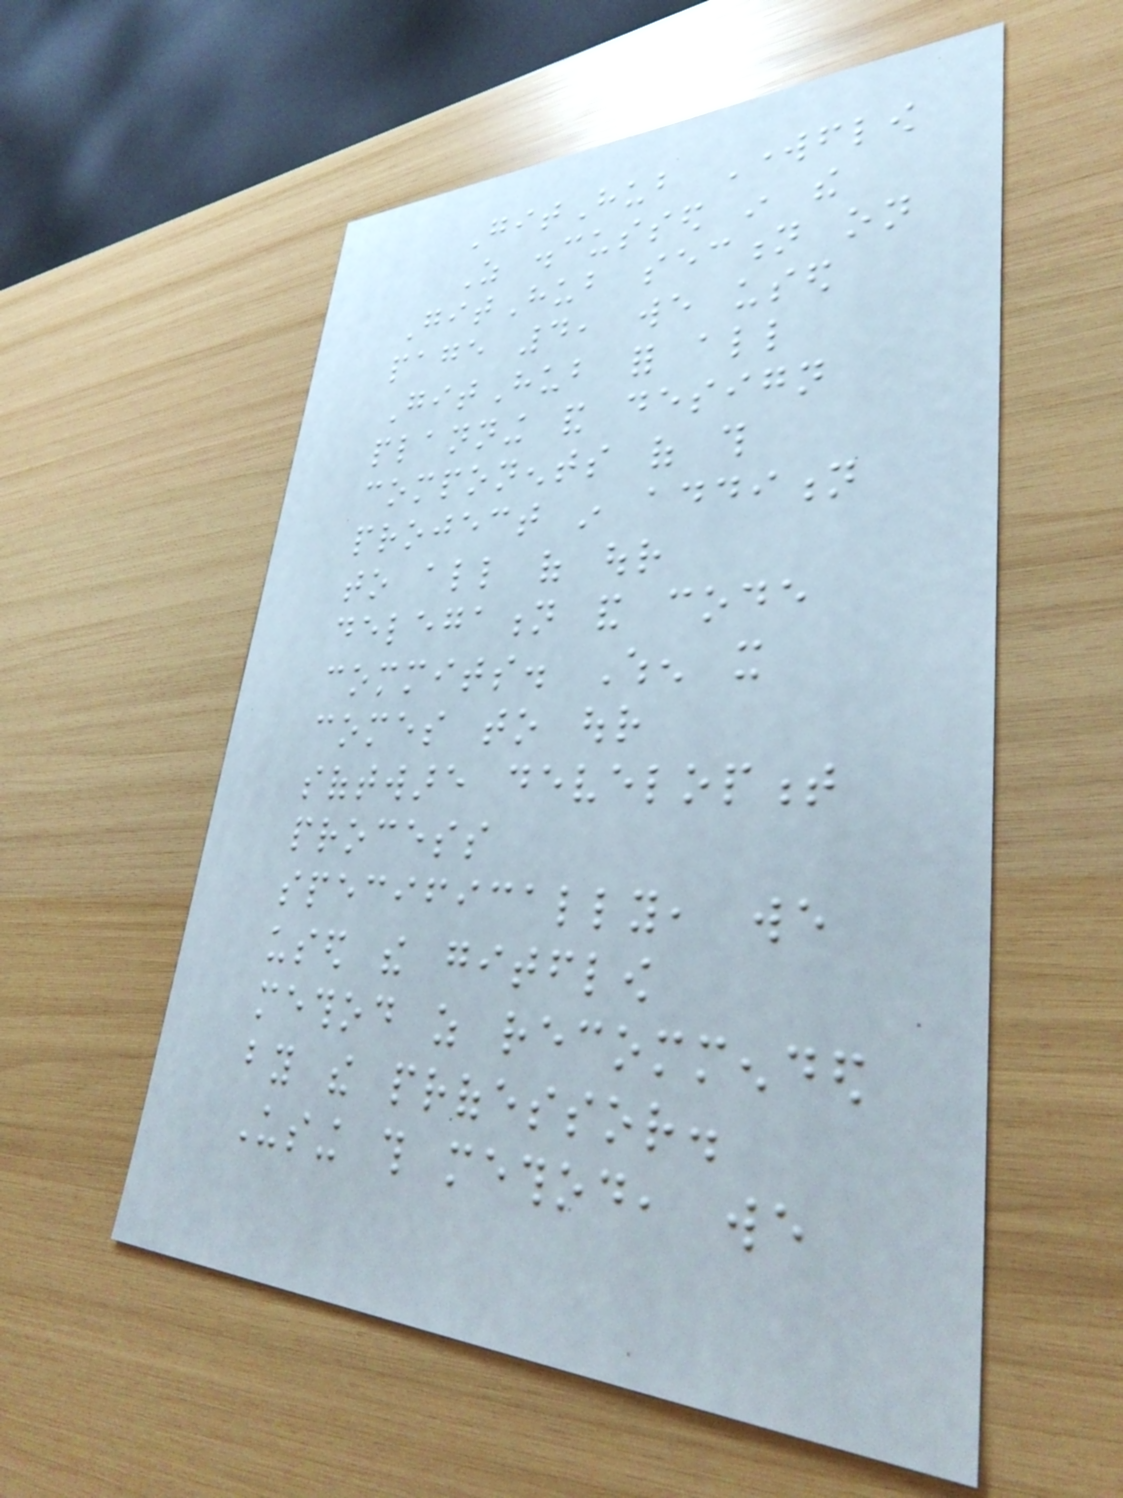GitHub Workflow
As discussed in the
GitHub section on
page 4, we used
GitHub for all
planning and design
components of this
project in addition
to all of our
delegation and code
commits. When it
comes to our
software development
process
specifically, we
used the gitflow
method as recommended
by the professor.
Using this method, we
